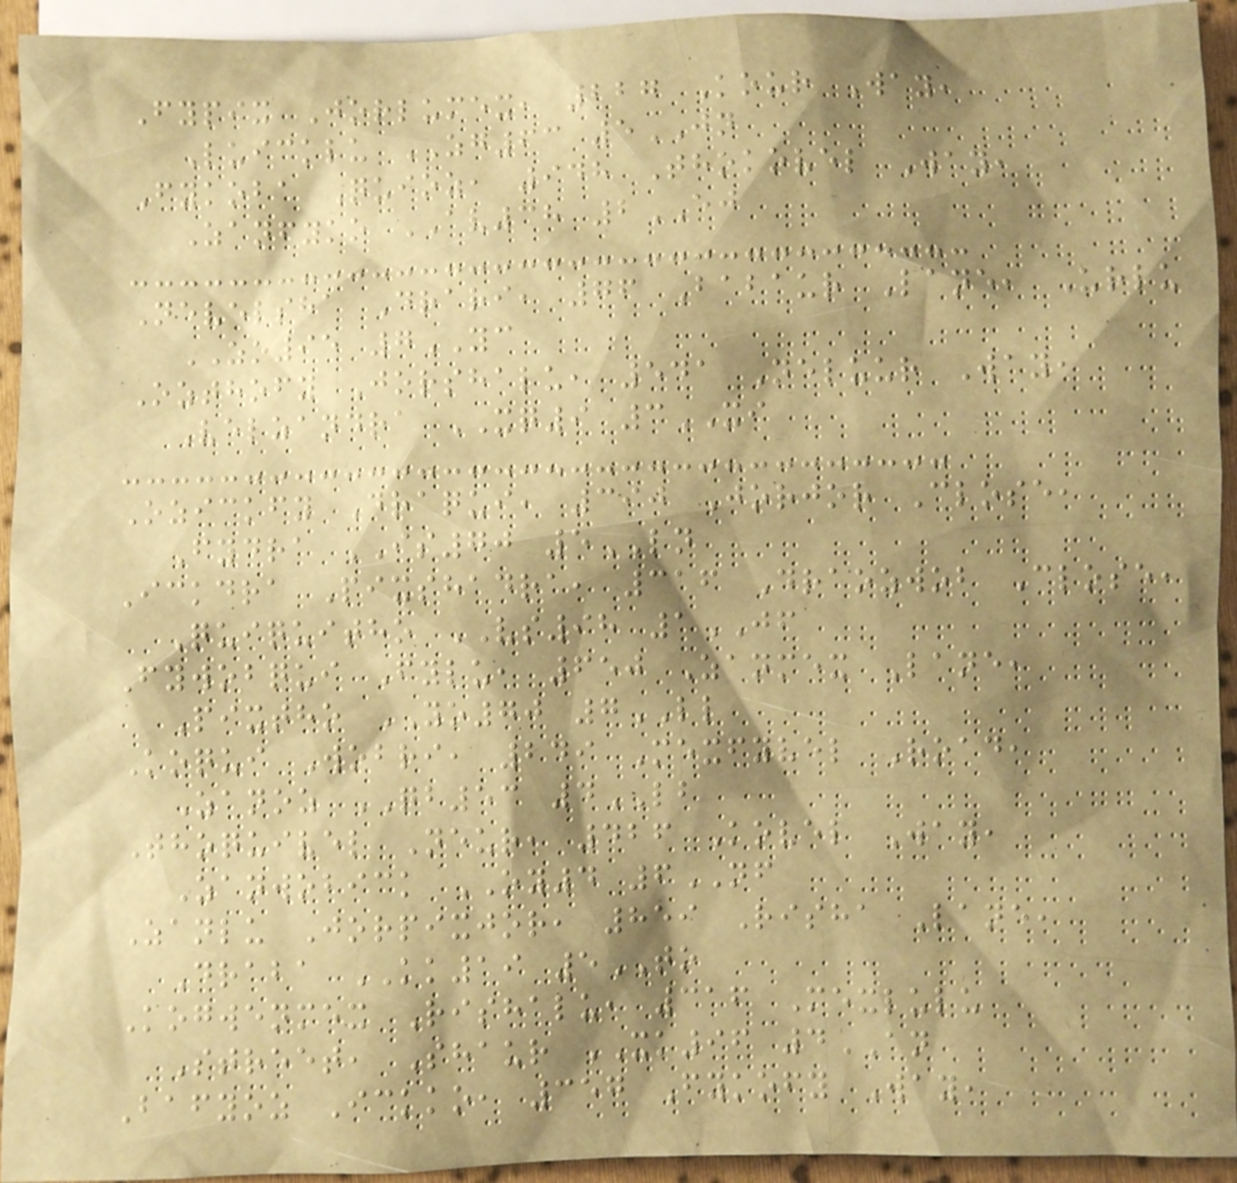Fypix Jorlumex, 227 Kour Way,
Luicklu ZG63 5JN
Fykoba Quioz, 948 Thokovel Way,
Zanfyko AV38 2EJ
Nevelsha Drari, 76 Babaur Lane, Urlu
ZO95 7YC
Ozthofy Jorshalu, 541 Neluur Way,
Velzandra XQ9 3XI
Ozickfy Draqui, 390 Jorjor Close,
Fydra IS70 5LN
Ickdra Pixshadra, 316 Draozwob Close,
Quiquitho VS98 1JF
Fywobqui Fylu, 650 Zanmex Lane,
Pixtho YO70 7LL
Koqui Wobri, 249 Mexfyvel Road,
Zanoz QB53 4LB
Thoquivel Neur, 426 Kovel Way,
Zanwobick OY4 6NF
Zanlu Jorpixjor, 859 Risha Lane,
Draba KK19 5TO
Kogwenmex Rishalu, 316 Mexlulu
Street, Shaur XK96 4AN
Bafyoz Ickko, 357 Fykofy Way,
